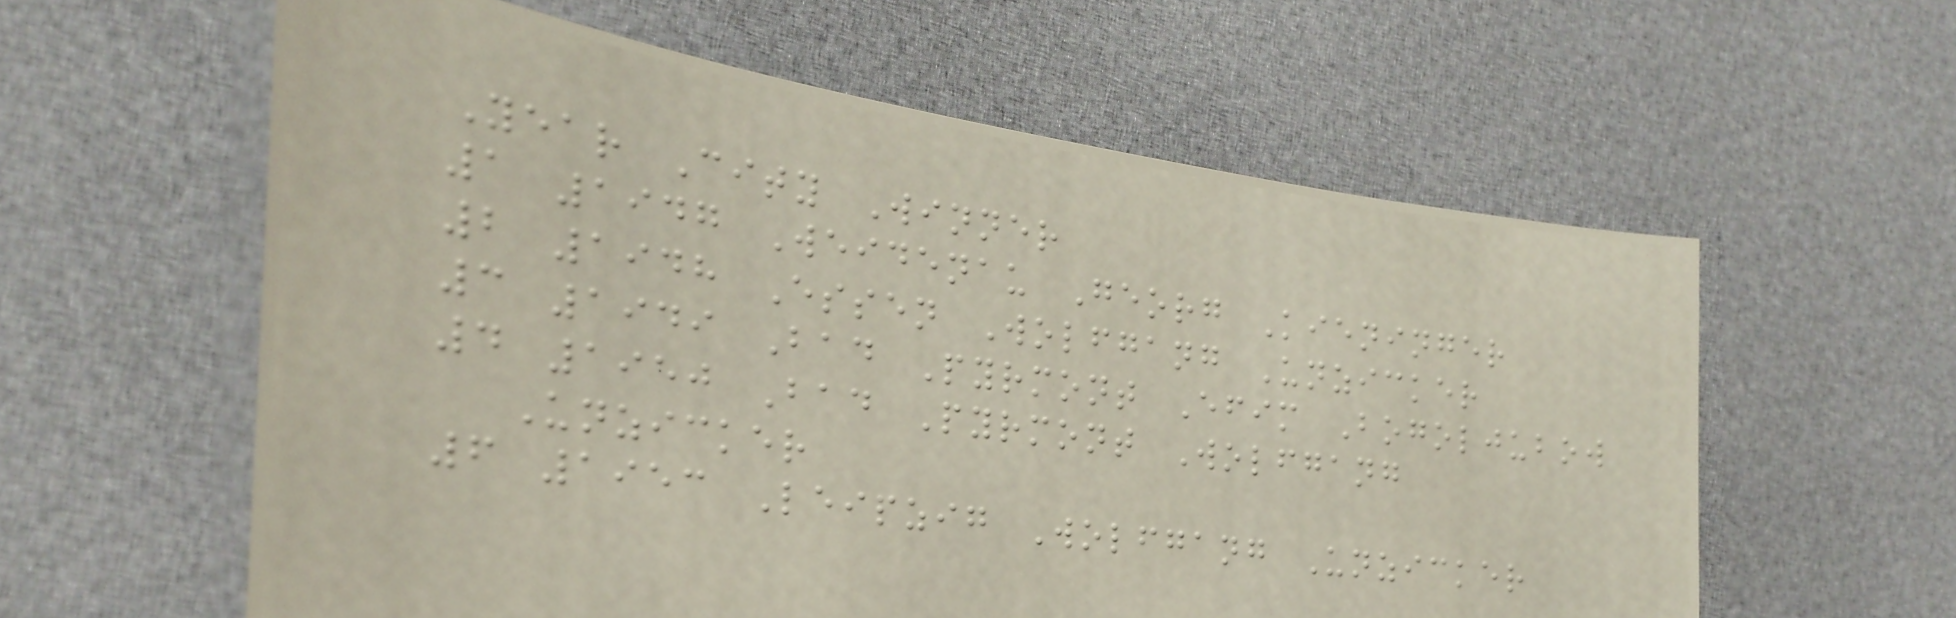Year City Winner
1 1947 Weidenau Georg Kieninger
2 1948 Essen Wolfgang Unzicker
3 1949 Bad Pyrmont Efim Bogoljubow
4 1950 Bad Pyrmont Wolfgang
Unzicker
6 1953 Leipzig Wolfgang Unzicker
